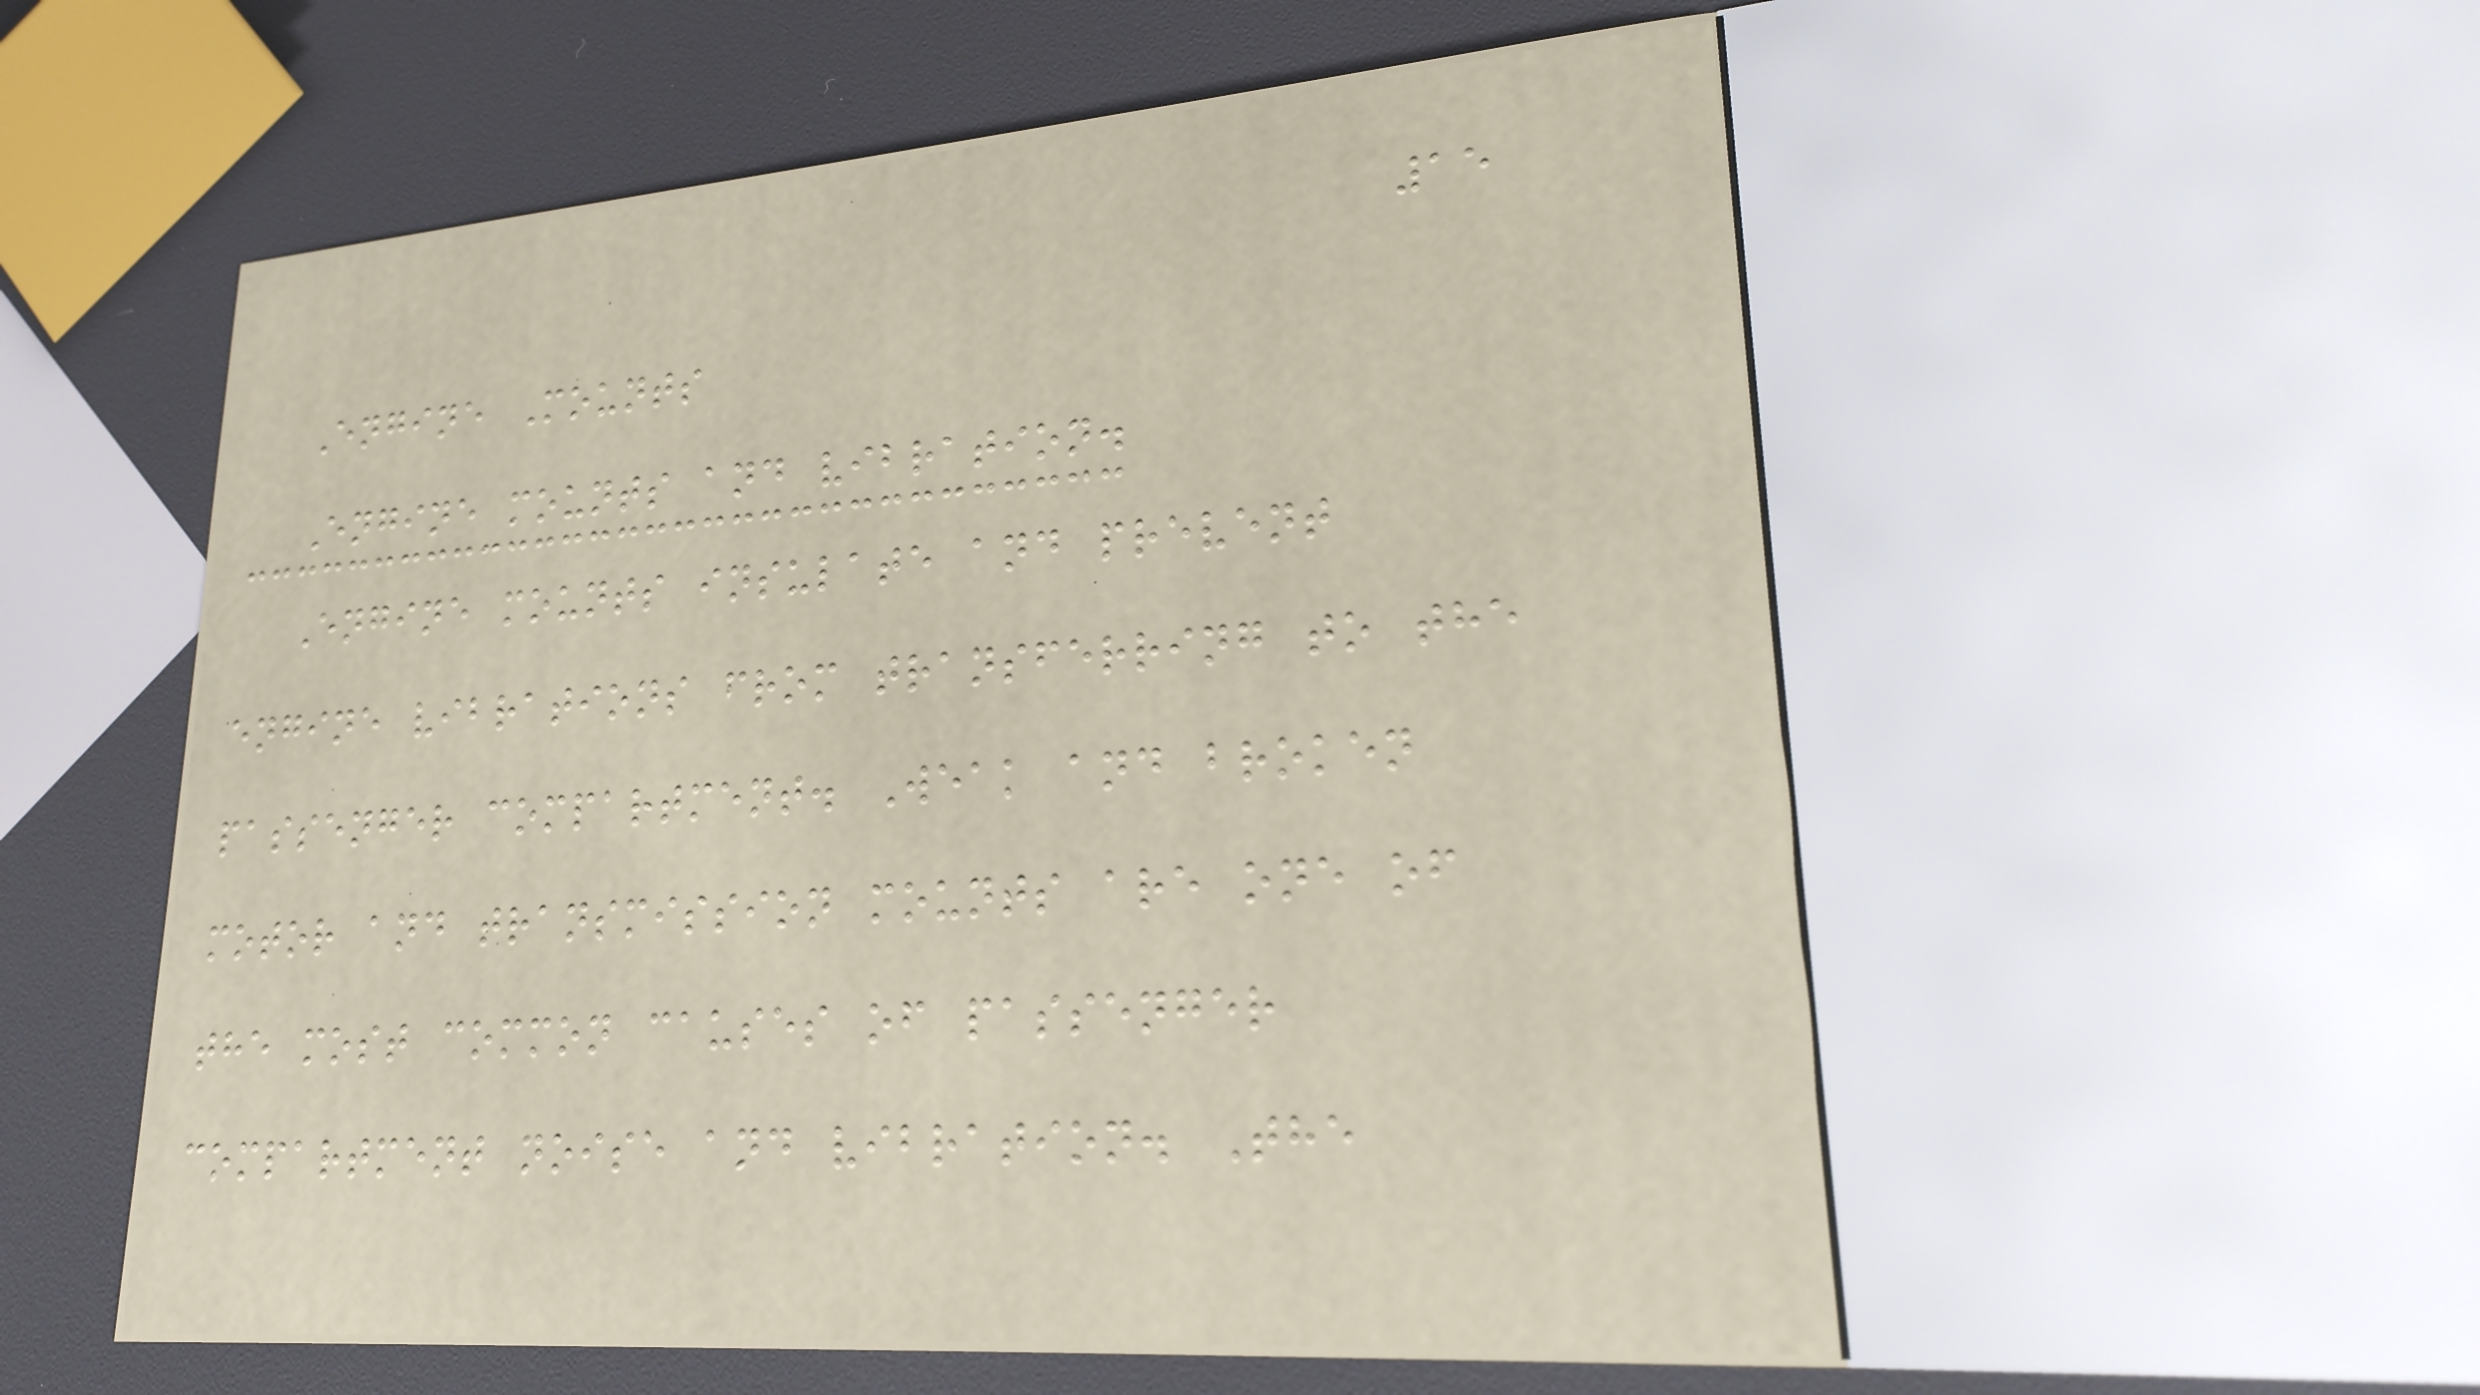15
Engine Mounts
Engine mounts and vibration.
Engine mounts insulate and prevent
engine vibrations from transferring to the
passenger compartment. Weak and broken
motor and transmission mounts are one of
the most common causes of passenger
compartment noise and vibration. The
